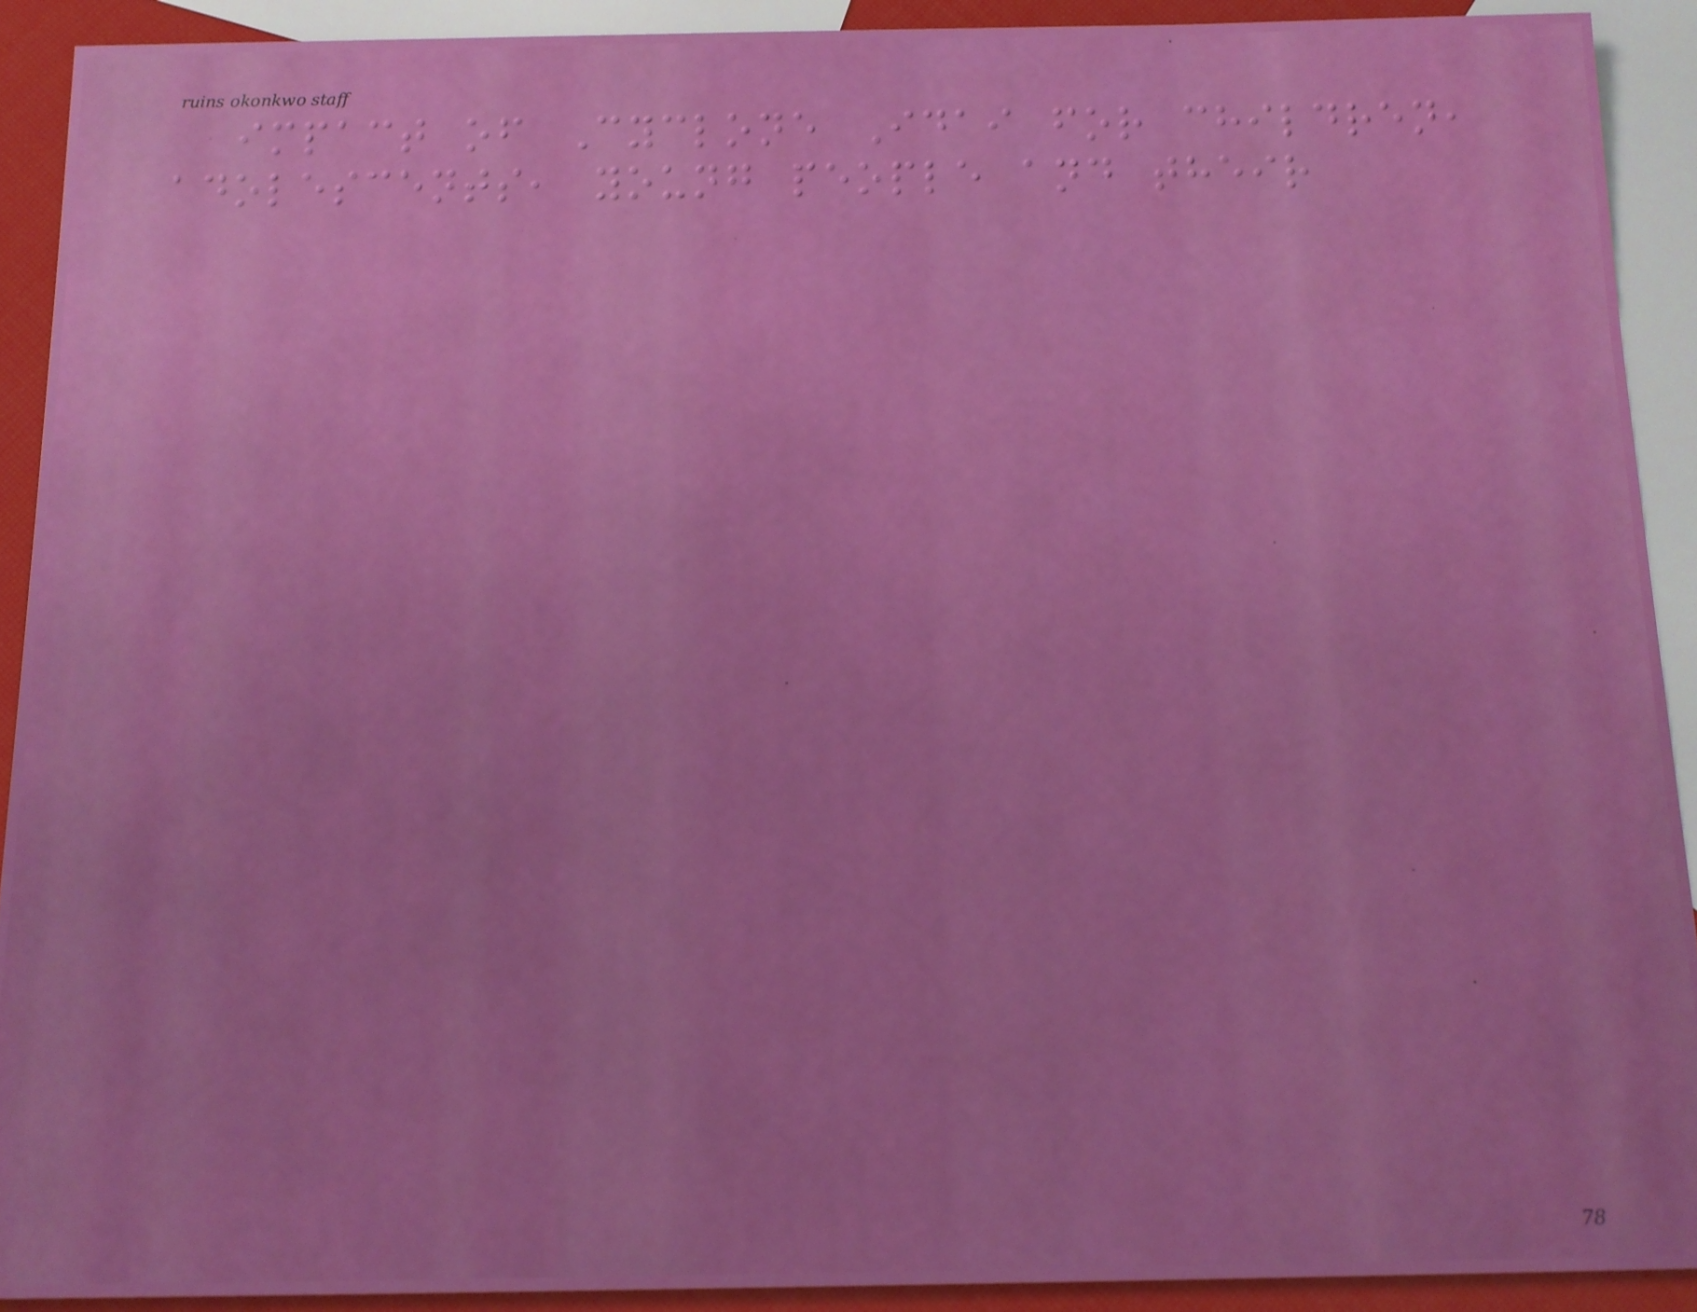impact of Cyclone Idai for children,
adolescents, young people and their
